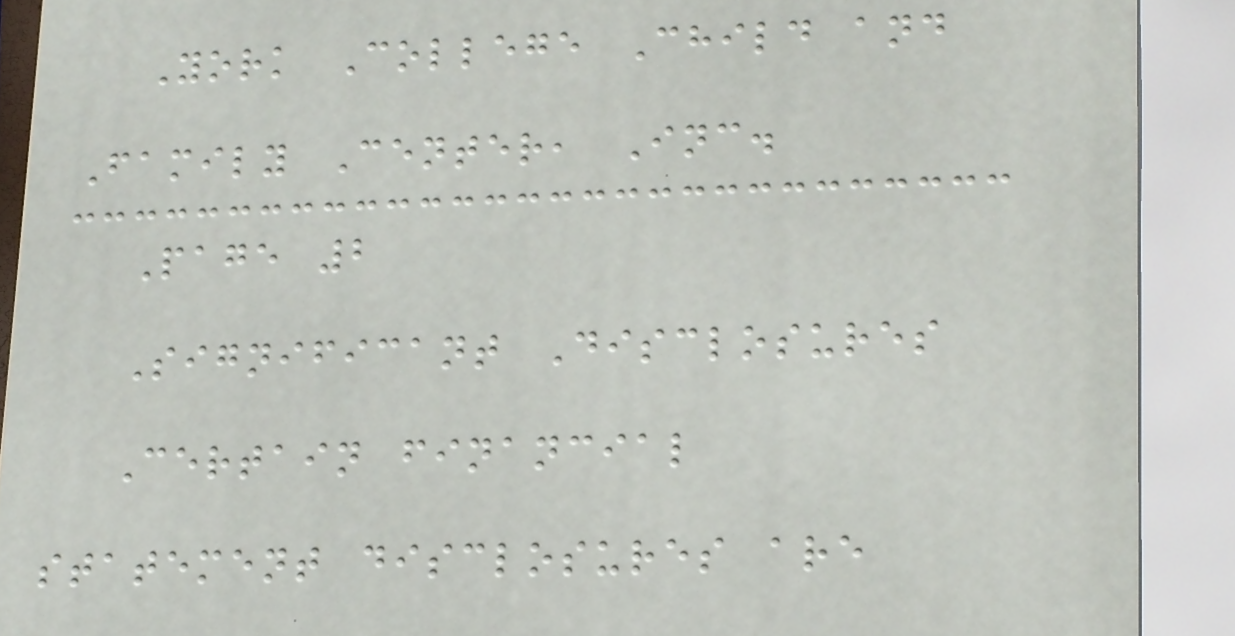York College Child and
Family Center, Inc.
Page 2
Significant Disclosures
Certain financial
statement disclosures are
